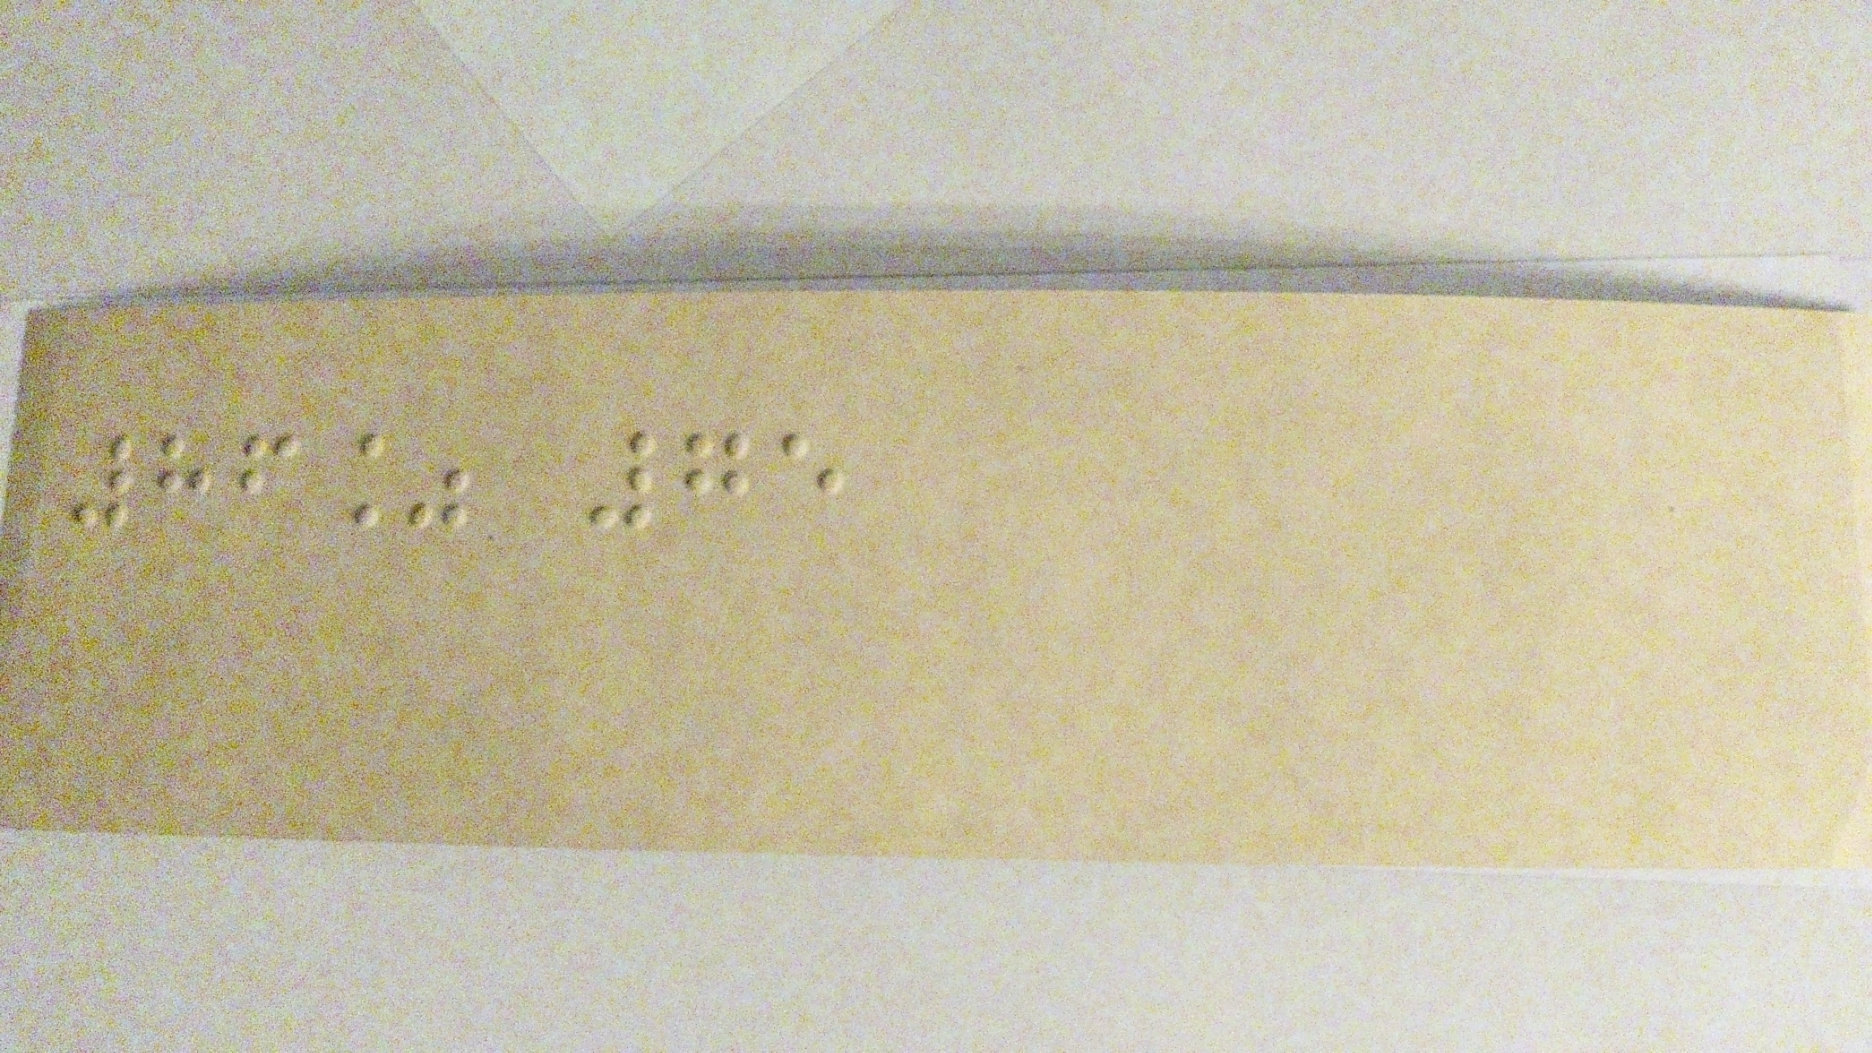86% 75
